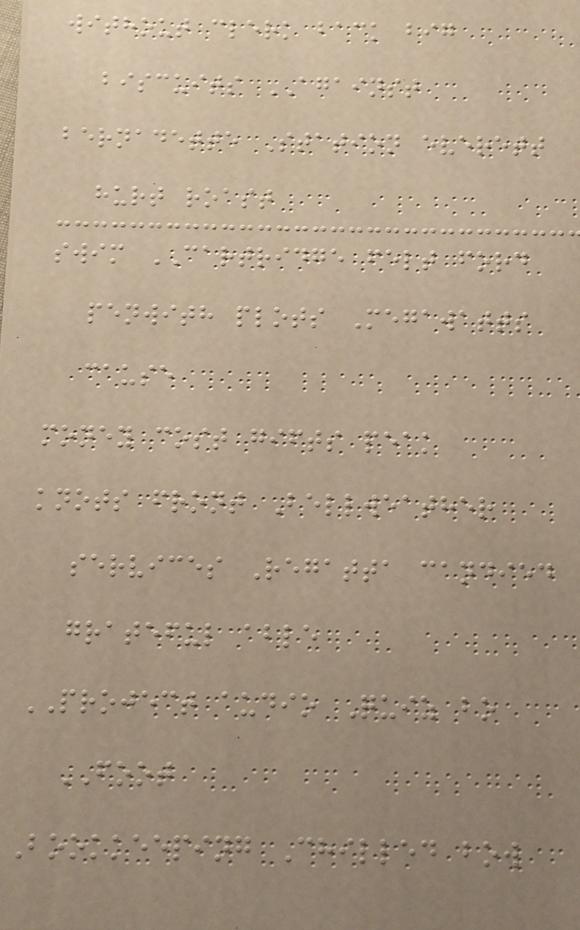without clerk back big
biscuits AGAINST
bernadette Station everett
hurt roast
swim CARTRIDGE felt ford
penwith plots Megawatts
cause
money cost gifts peak
knots front Bellweather
services Regatta candied
grateful able
PROJECT audio Quiz bo
FOOT
Bookkeeping Chilled bow
